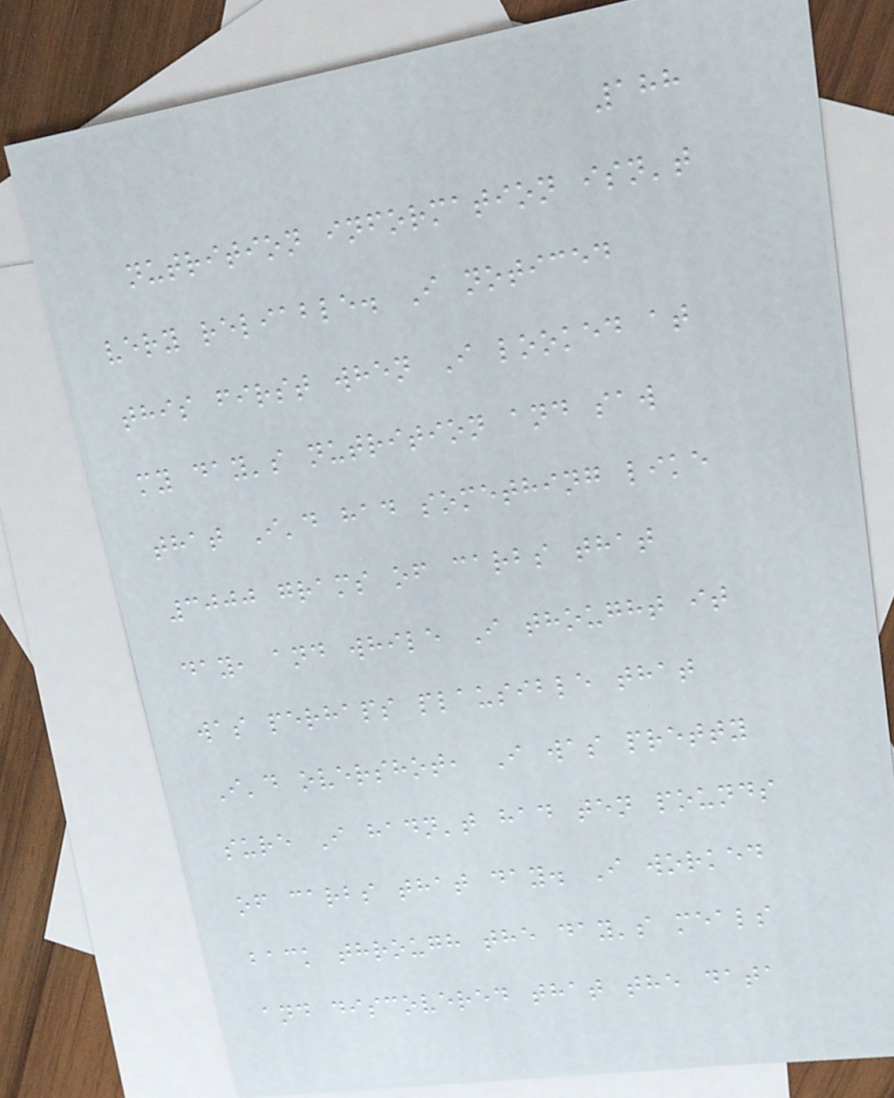188
nutrition information isn't
very reliable. I noticed
this first when I looked at
my day's nutrition and saw
that I'd had something like
3000 grams of carbs that
day, and while I thought it
was perhaps plausible that
I'd overshot, I was pretty
sure I hadn't had ten pounds
of carbs that day. I worked
back through the day's meals
and discovered that the data
